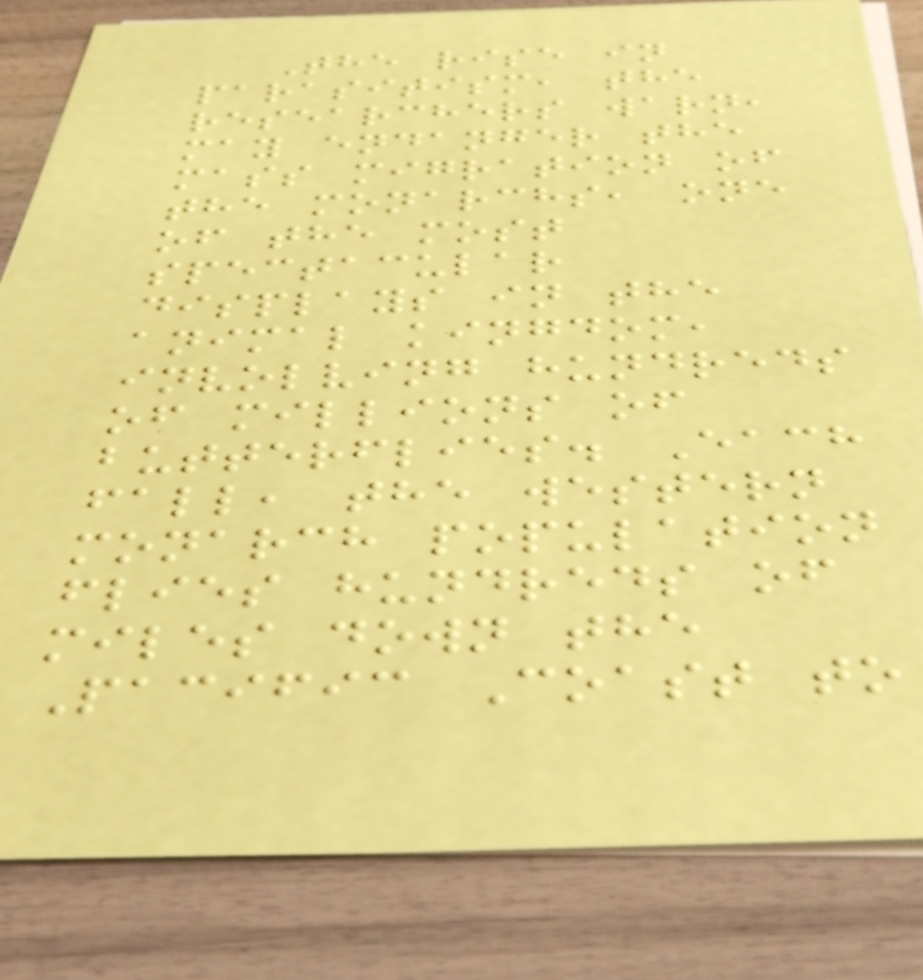The rise in
parasitism, the
researchers warn,
may endanger the
mass migration of
the monarchs, one
of the most
spectacular
displays in the
animal kingdom,
involving hundreds
of millions of
butterflies. Each
fall, the western
monarch population
flies hundreds of
miles down the
Pacific Coast to
